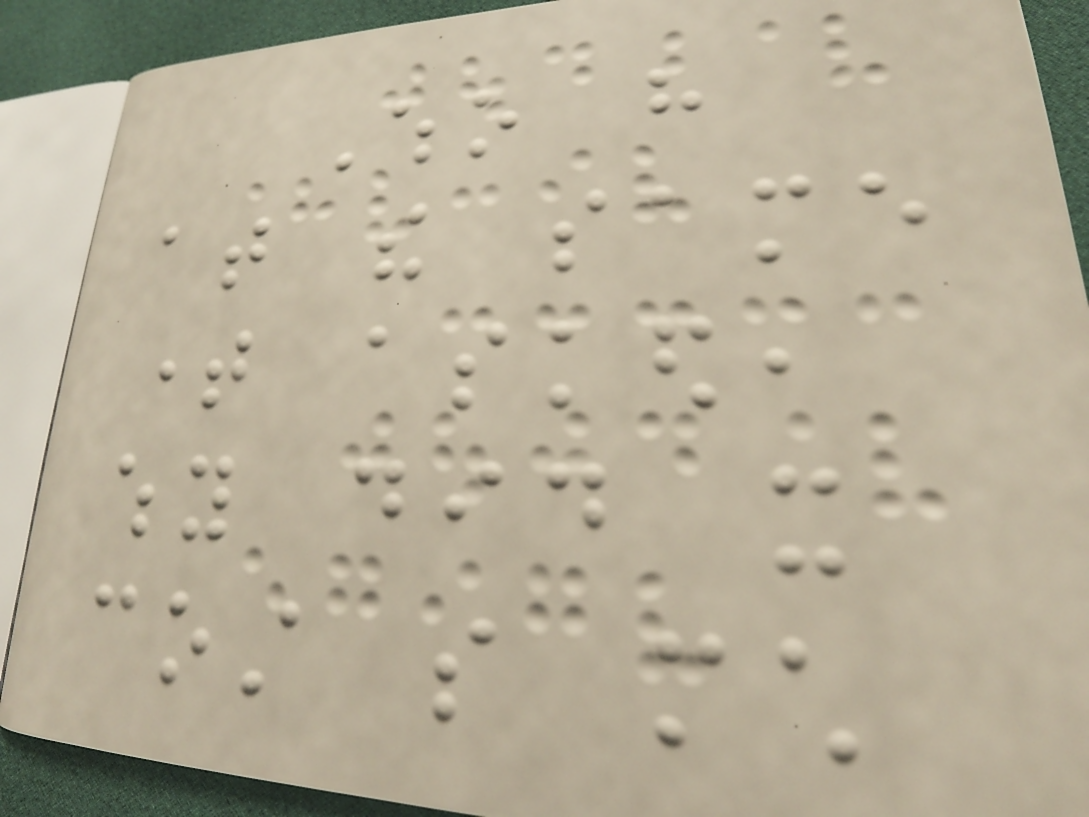Who have
at the same
time asked,
why did it
cost so much
